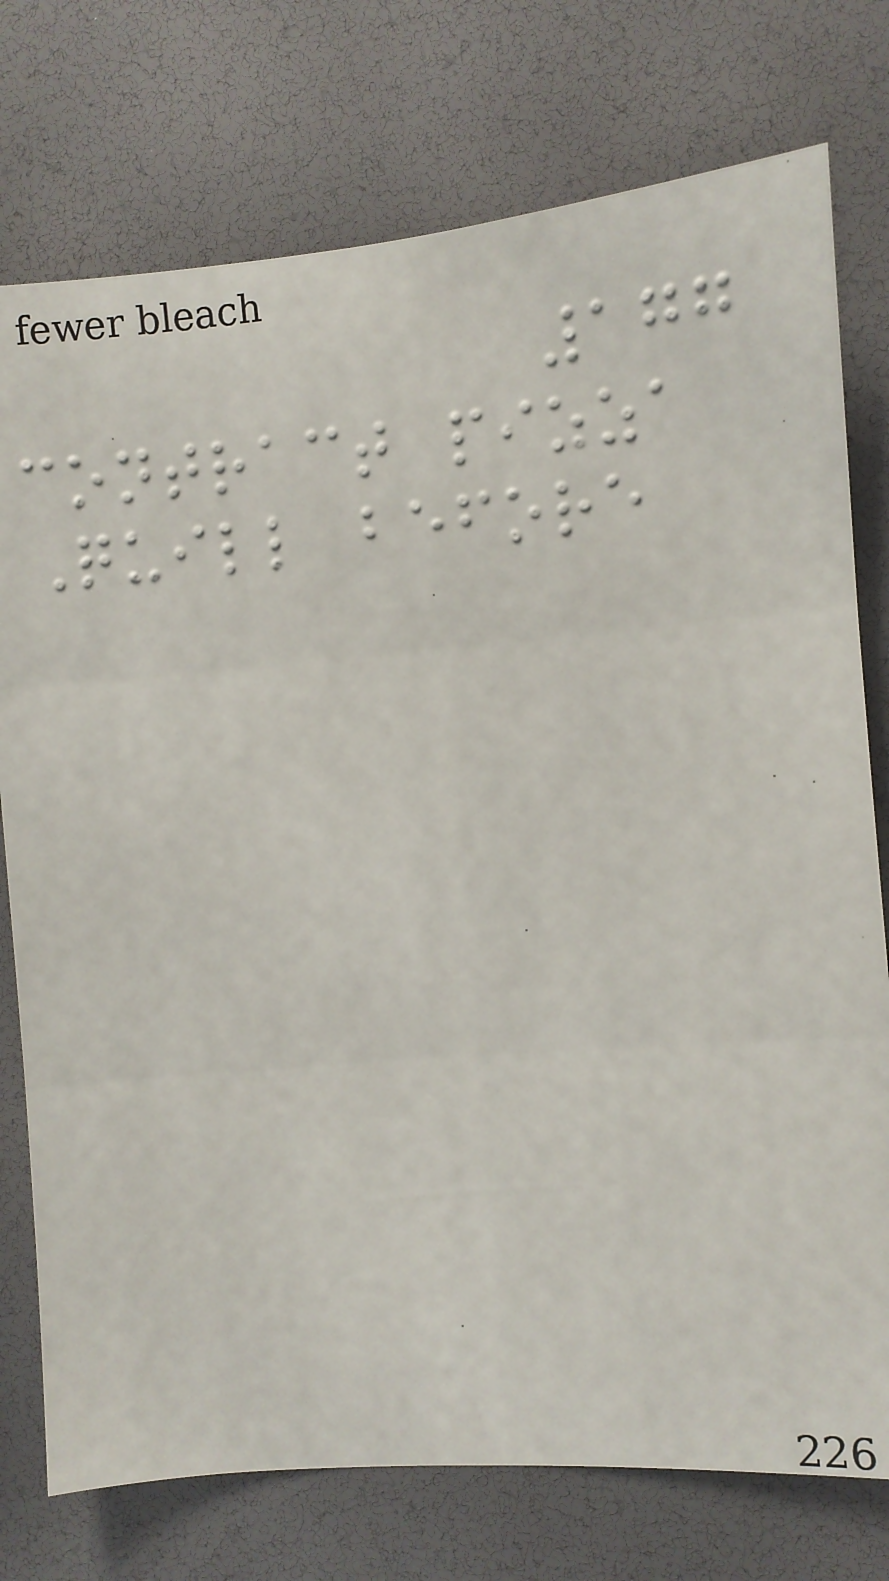177
contract pizza
Quill before
